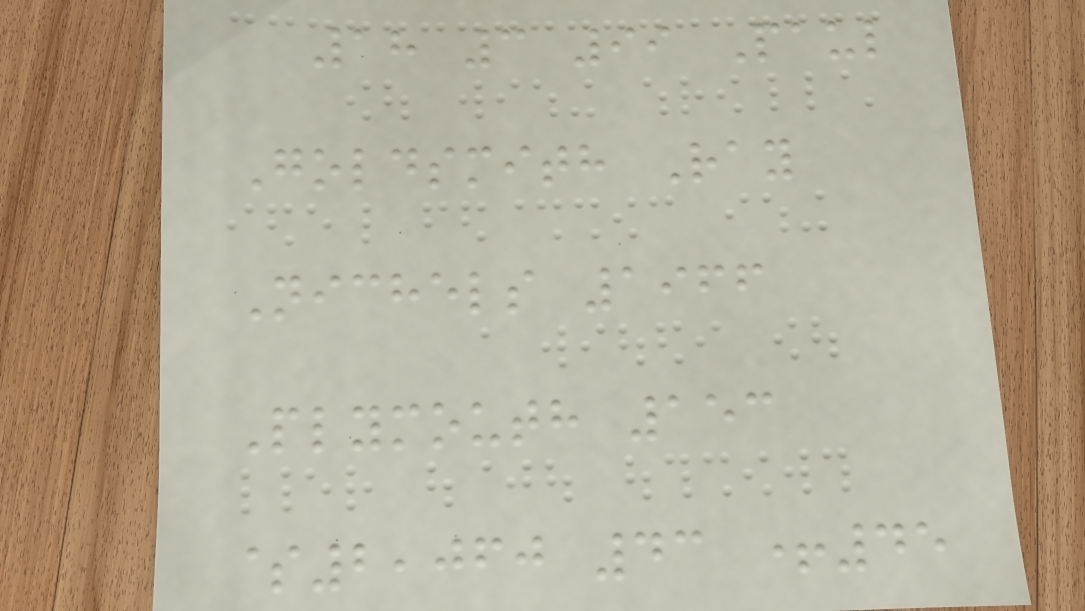18 3 99 Paul
Goldsmith Ray
Nichels 1966
Plymouth 153
$2,060 43 +45
